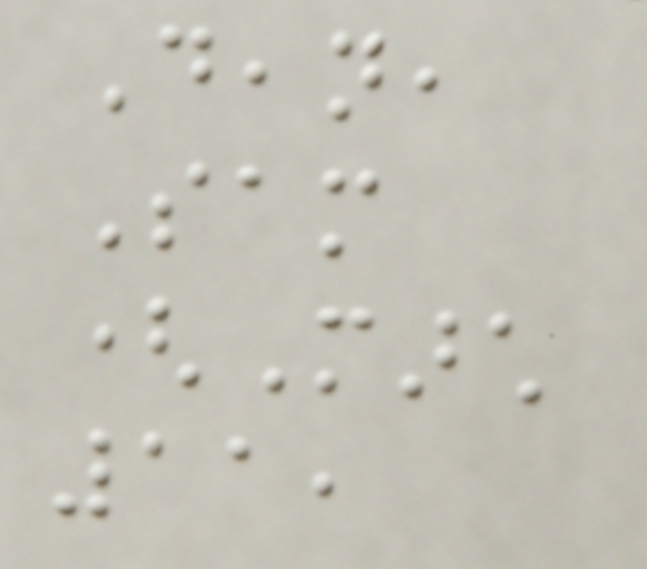Dean,
Sam
(March
11,
